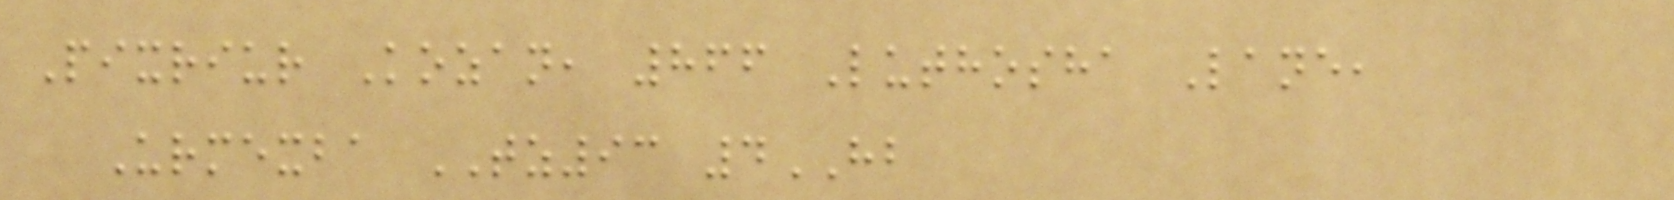Pixriur Kozan, 866 Luthosha Lane,
Urmexba TZ93 4HB
